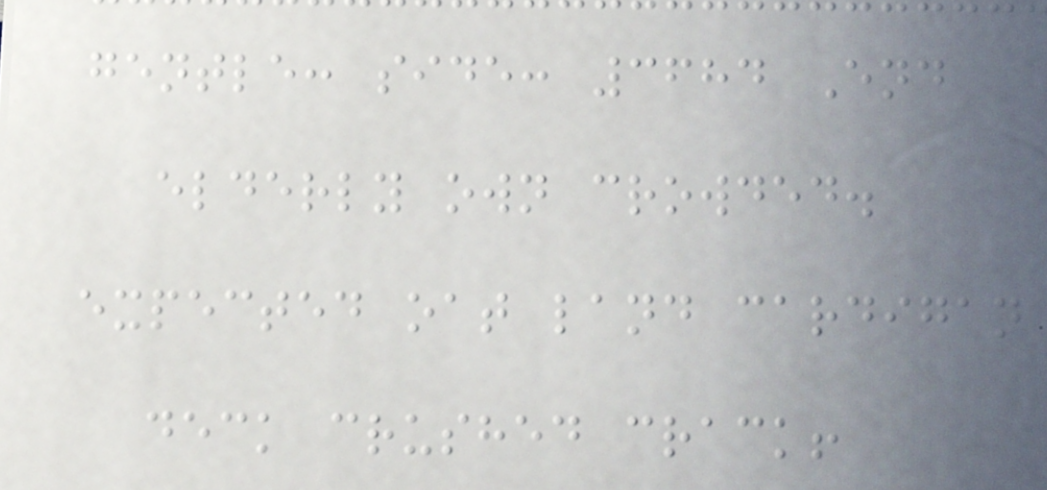gentle: side: 3684 End
elderly own crowded.
expected oat land cardigan
deck crushed crack!
